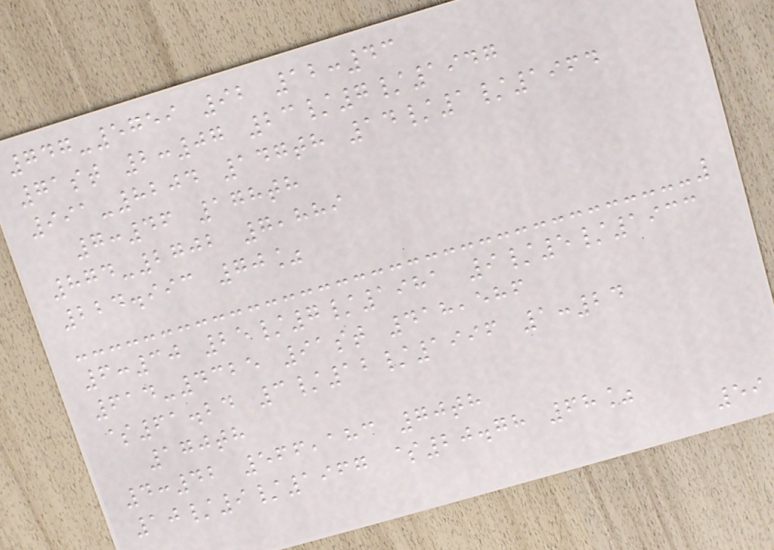747-5759 92 12:43
71st 2:07 23/7/1947
991-8204 147th 14/1/1964
7:46 178th
874-2702 7,889
224.993 70%
6:30 25/7/1981 9/5/1933
614-4325 91st 418,586
$61.24 3/12/1996 1:24
170th
4:42 566,183 70th
10/9/1967 $20.78 68%
59
